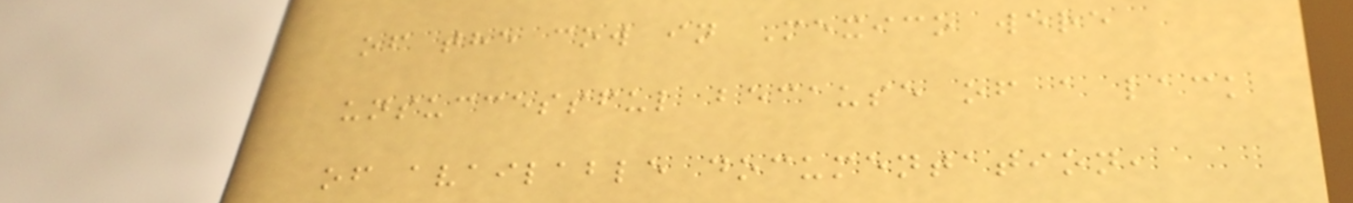of the cow in Mexico were
unsuccessful because of a lack
of available documentation,
